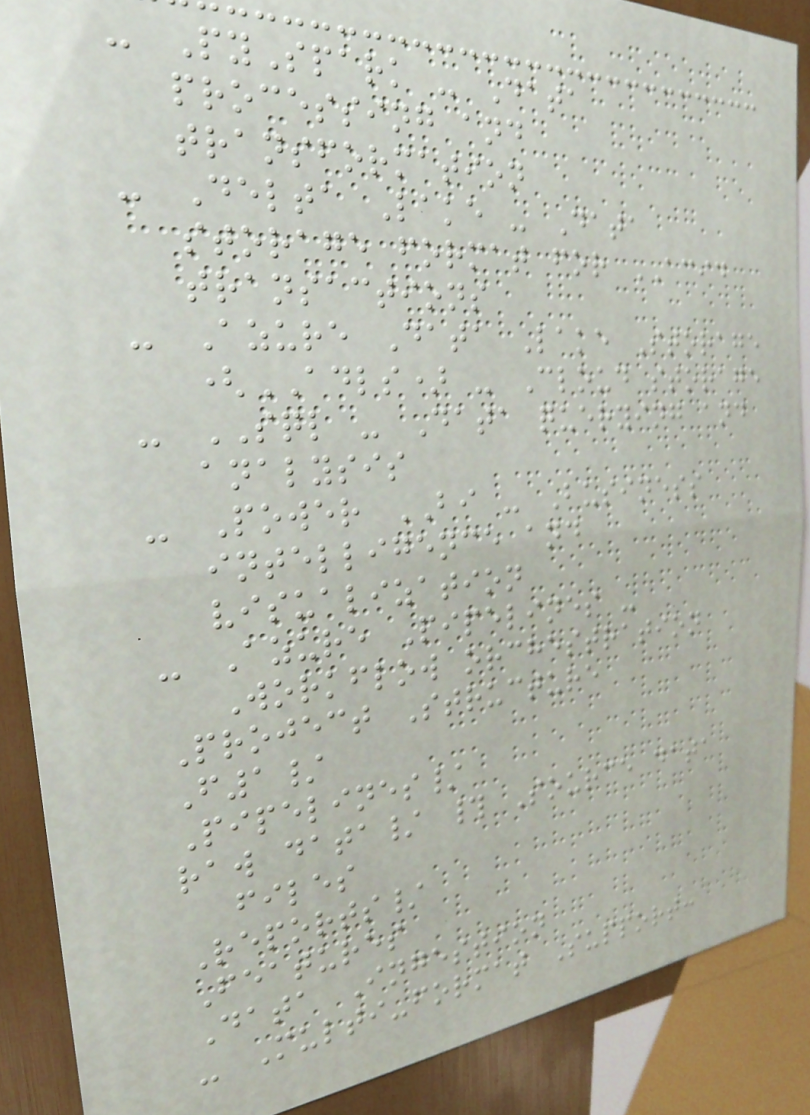- PySpark - Data
processing and
transformation
- Delta Lake - Data
storage format for ACID
transactions
- Azure Data Lake Storage
(ADLS) - Cloud storage
- SQL - Data querying and
analysis
- Power BI - Business
intelligence and
visualization
- Azure Pipelines -
Workflow orchestration
Project Structure
F1/
Pipelines/
raw data/ # Source data
files
Reports/
Features
Data Ingestion
- Multi-format Support:
